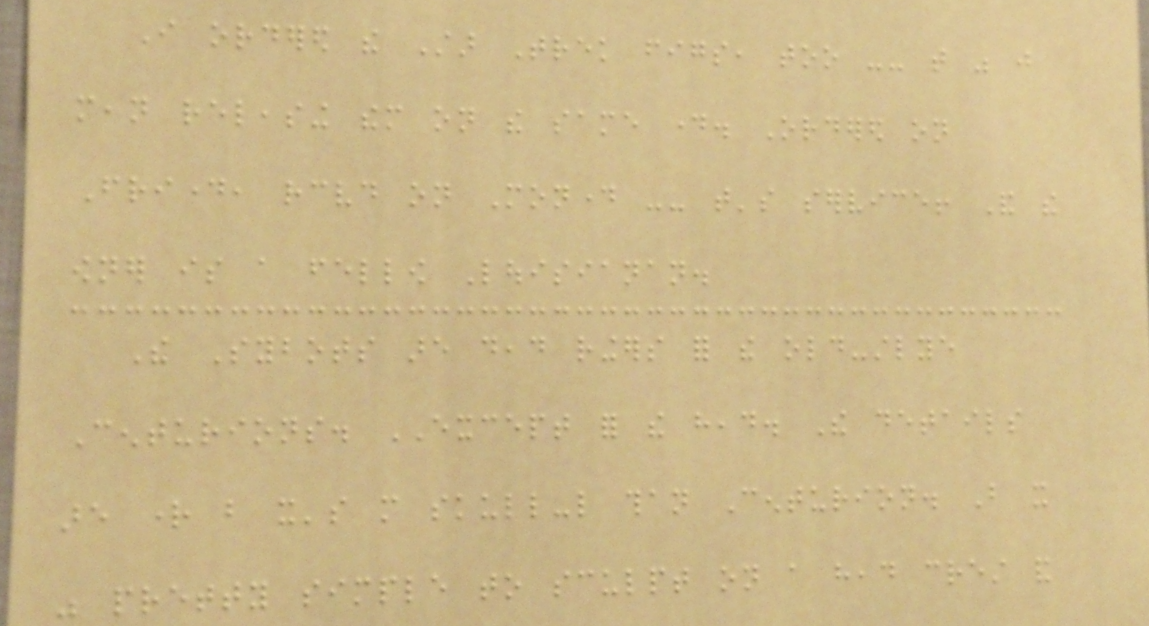I ordered the Star Trek figs, too -- that was just
mean releasing them on the same day. Ordered on
Friday, received on Monday -- that's service! And the
owner is a fellow Louisianan.
The Sybots are dead ringers for the old-stlye
Centurions. EXCEPT for the head. The details
are right but it's more skull-like than Centurion. But it
was pretty simple to sculpt on a head crest and
